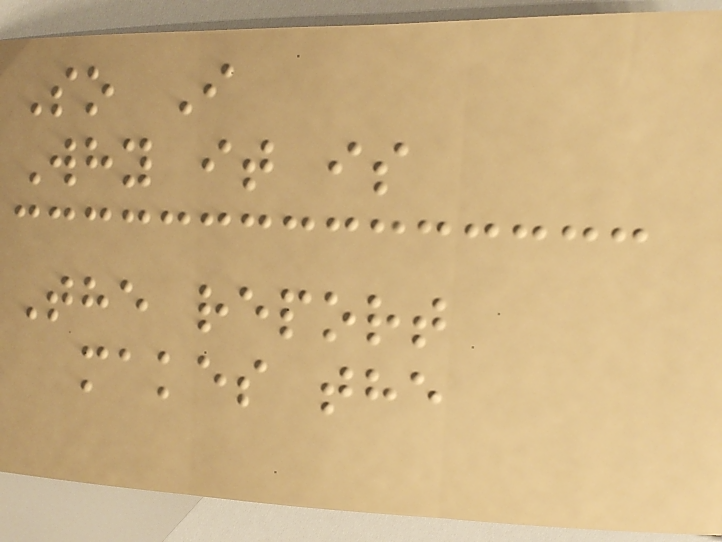So I
Why it is
The report
makes the
